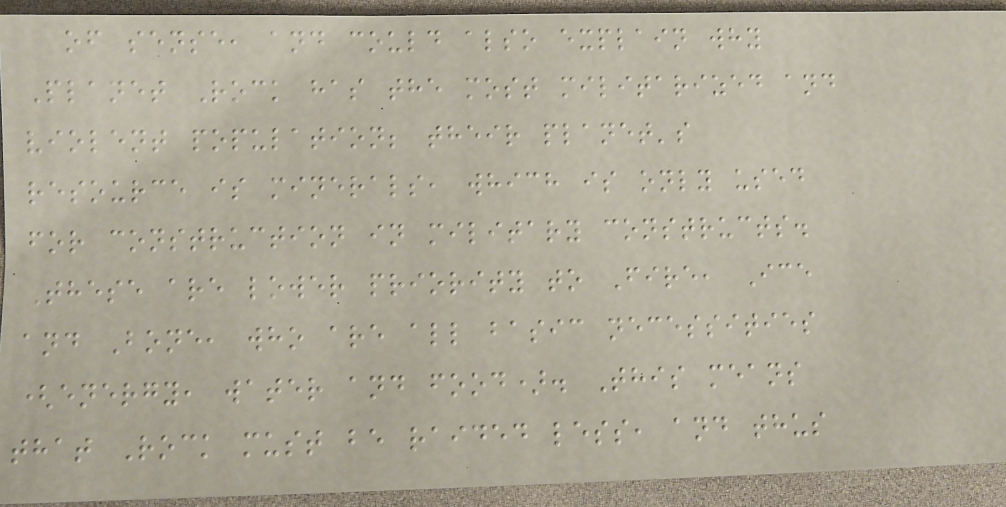of sense, and could also explain why
Planet Rock has the most militarized and
violent population; their planet's
resource is minerals, which is only used
for construction in military constructs.
These are lower priority to Fire, Ice
and Bone, who are all basic necessities
(energy, water and food). This means
that Rock must be raided less, and thus
